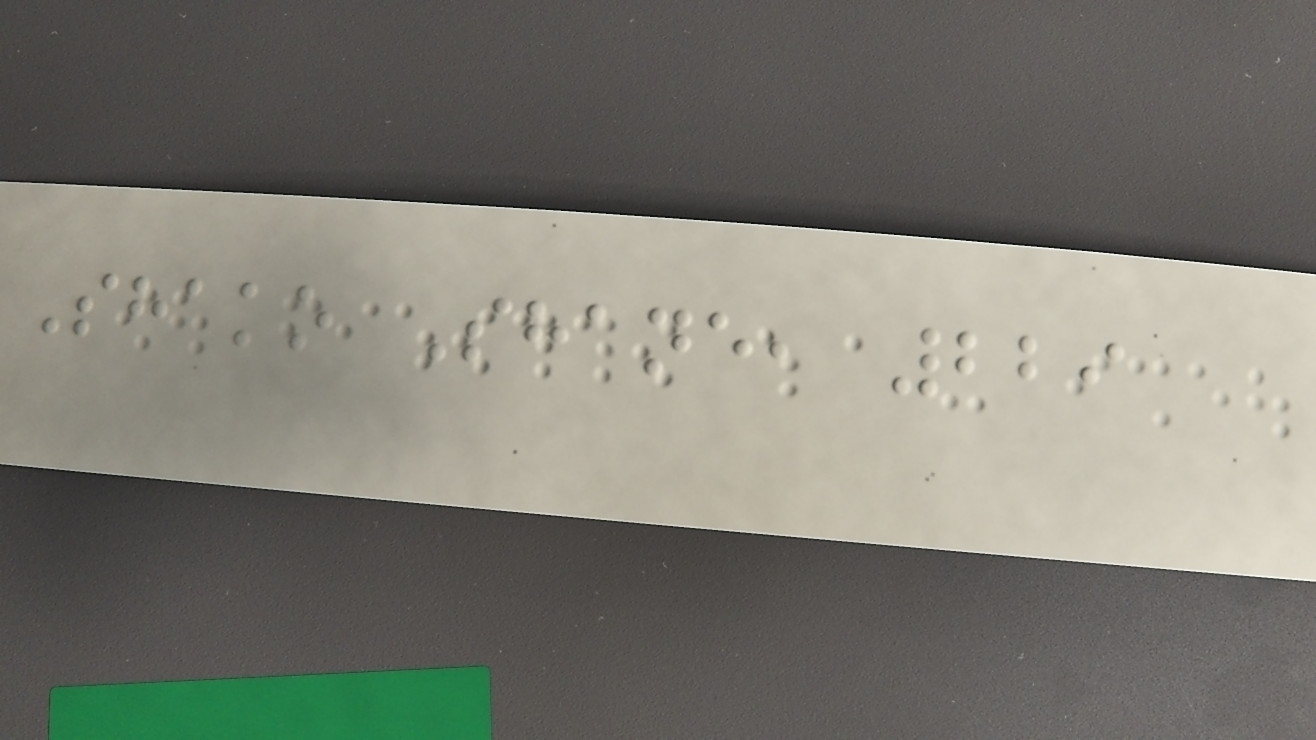Shako Shane, 229
